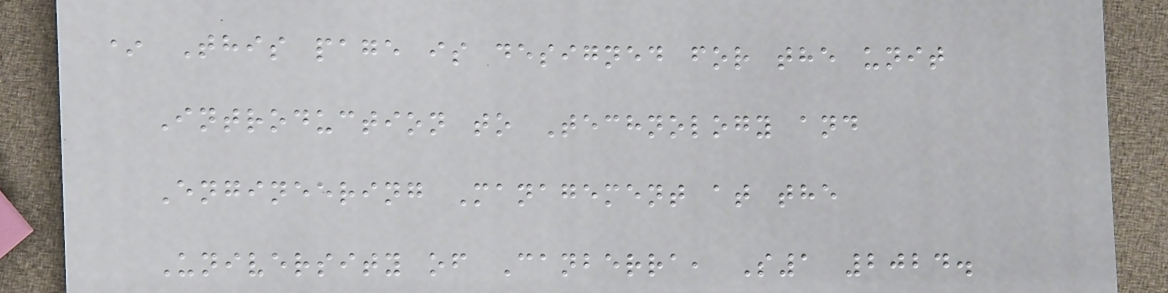* This page is designed for the unit
Introduction to Technology and
Engineering Management at the
University of Canberra, S1 2024.
